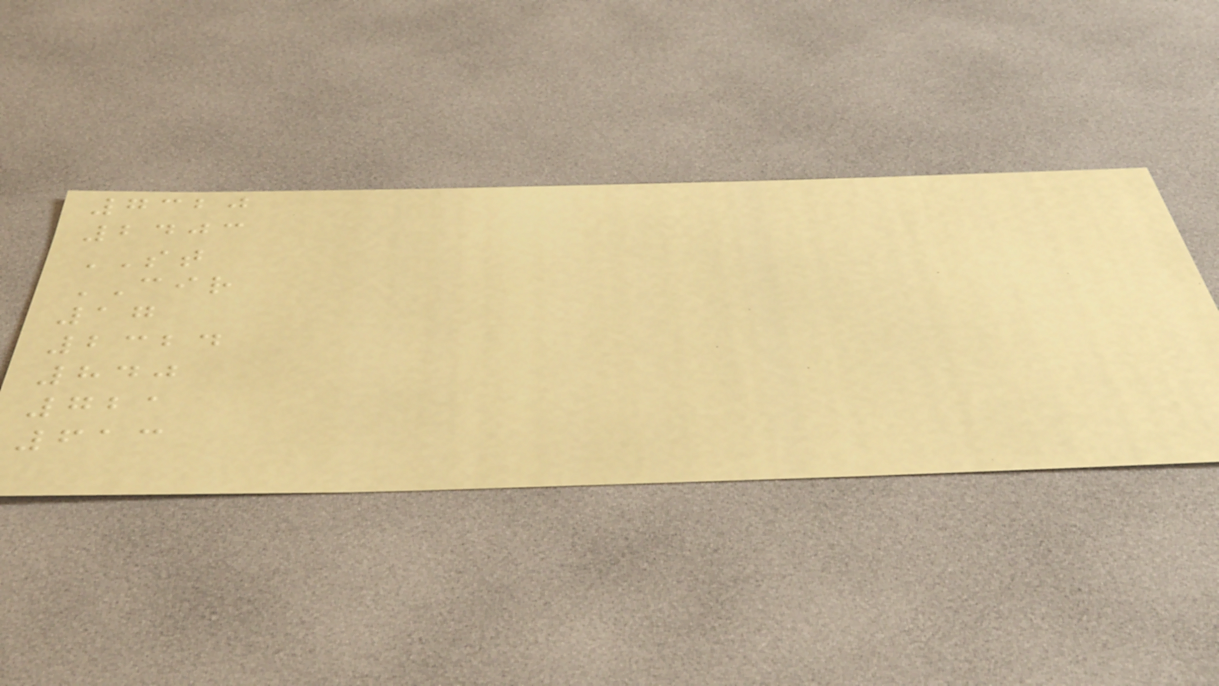7320
2403
ST
CIR
17
2324
840
721
613
